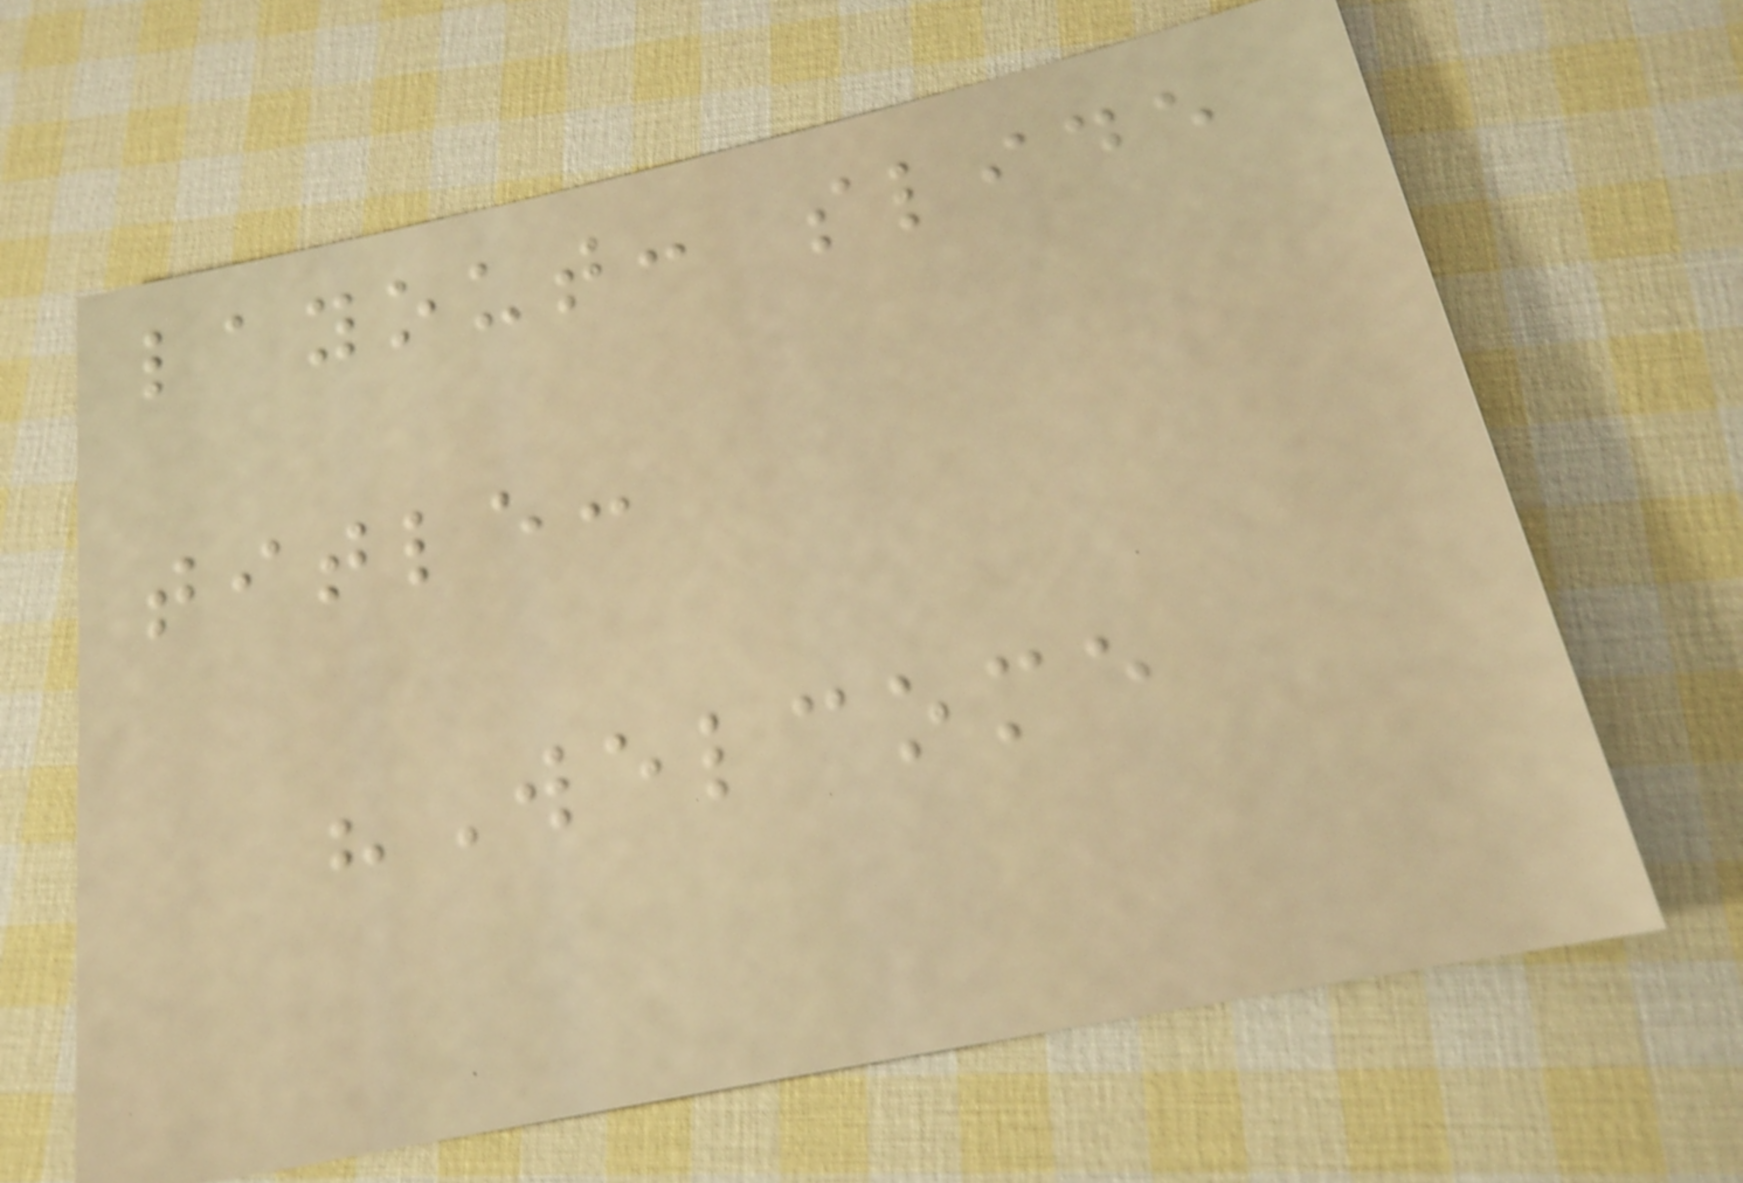layout: slide
title:
"Welcome
